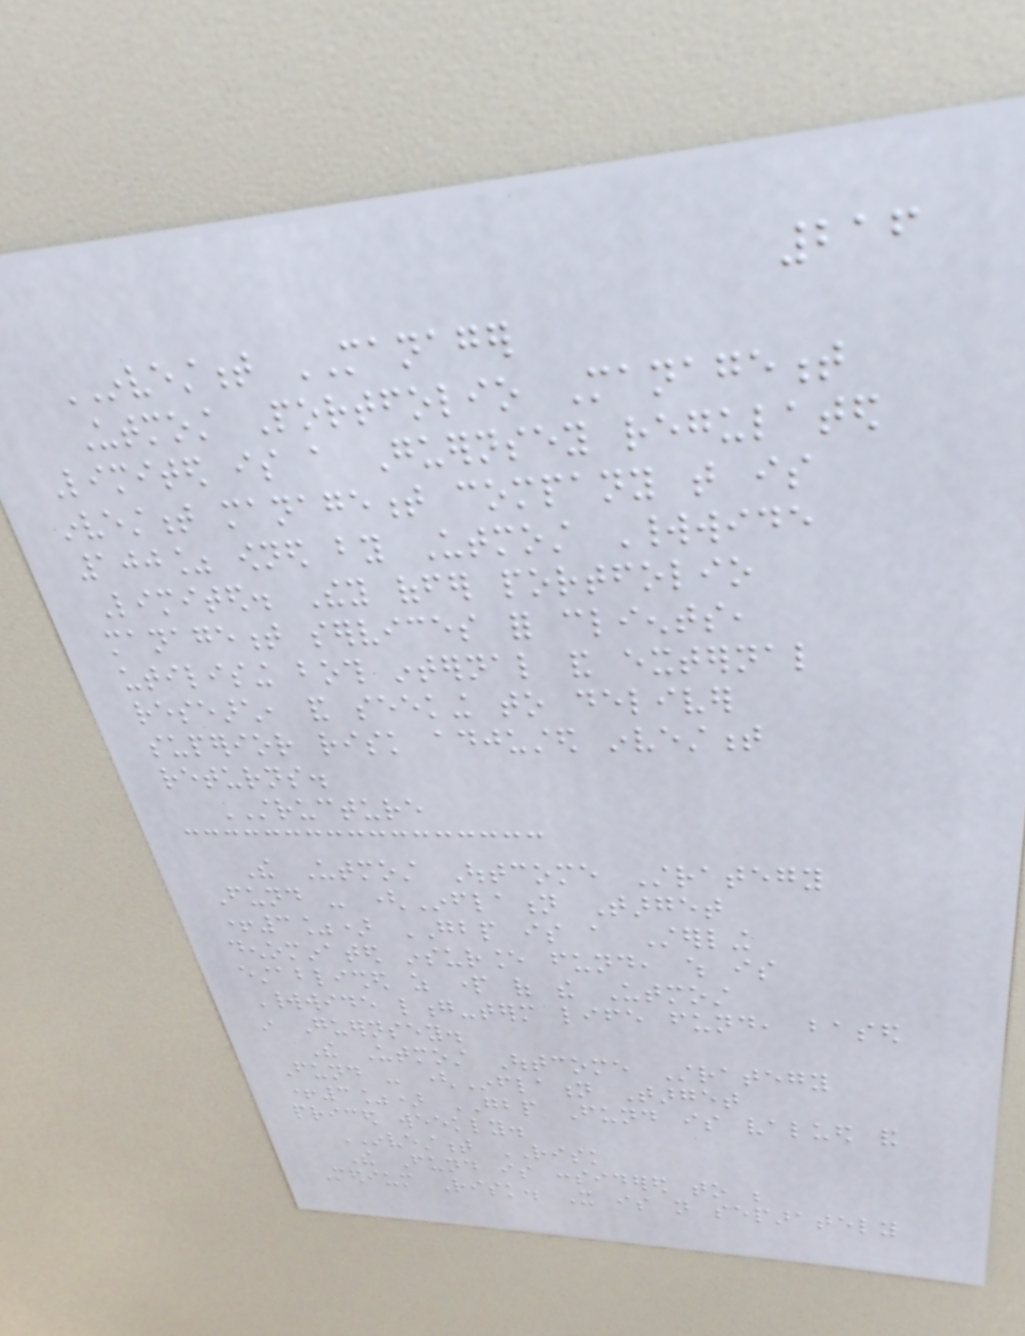216
INVESTMENT MANAGER
Utmost Portfolio Management
Limited is a Guernsey regulated
investment management company that is
100% owned by Utmost Worldwide
Limited. They offer portfolio
management services for clients,
utilising both internal and external
research, and seeking to deliver
superior risk adjusted investment
returns.
STRUCTURE
The Utmost Outcome Strategy
Fund - (Inflation Target
+3%) GBP is a Sterling
denominated insurance fund, which is
established as part of the Utmost
Worldwide long-term life fund, based
in Guernsey.
The Utmost Outcome Strategy
Fund - (Inflation Target
+3%) GBP Fund is valued and
priced weekly.
INVESTMENT RISK
The Fund is considered to be
Medium Risk. It is not separately
